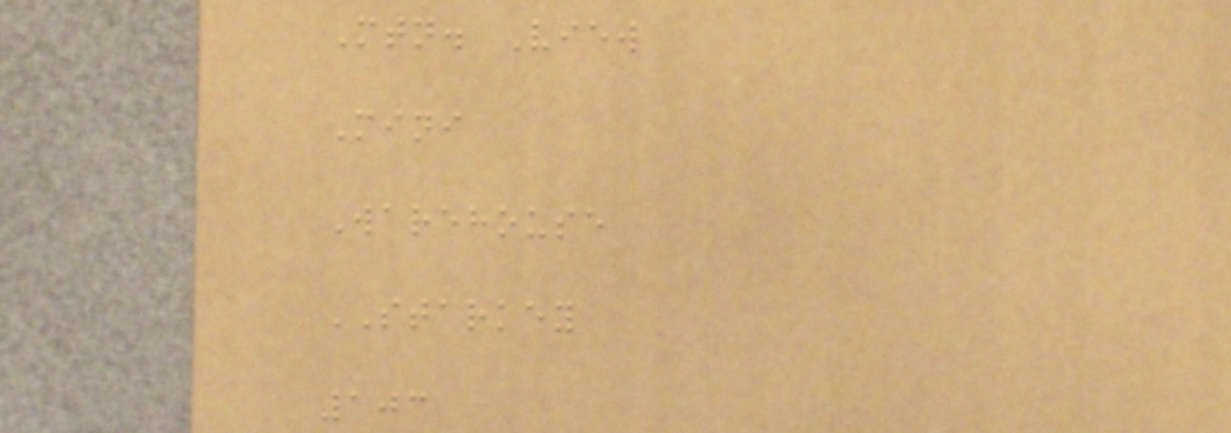Mtn. View
Mini
Warehouse
STARKEY
103
